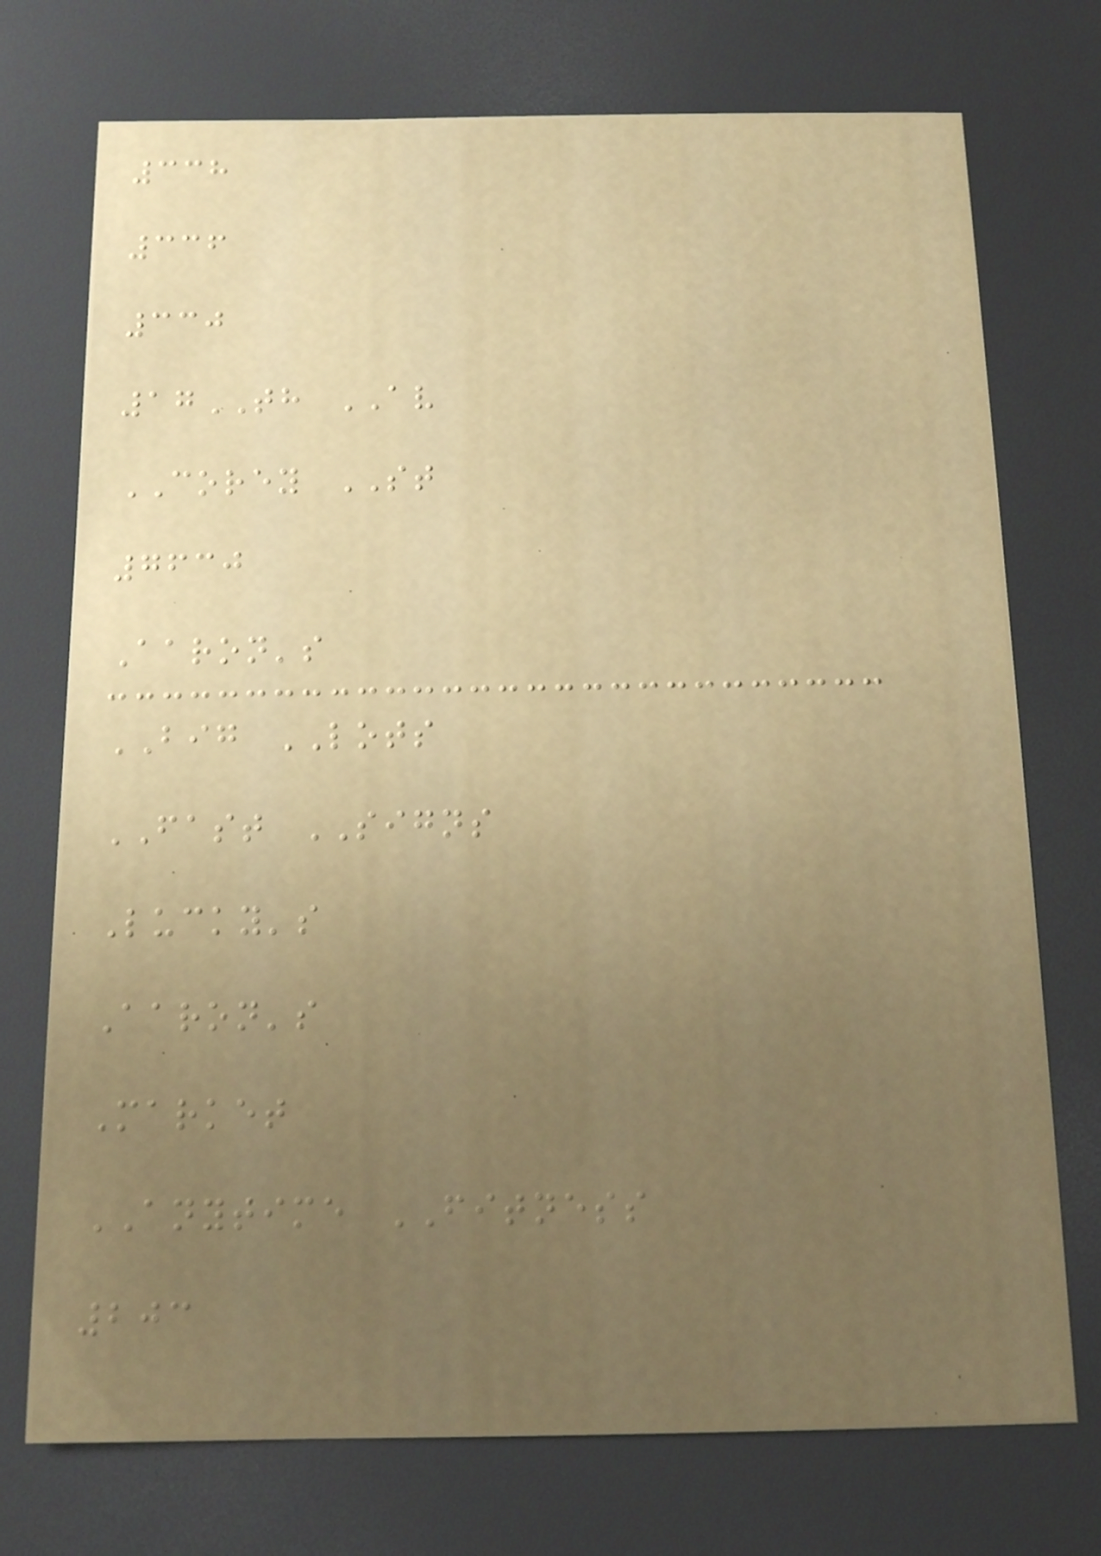338
336
330
17TH AV
COREY ST
7630
Aaron's
BIG LOTS
FAST SIGNS
Lucky's
Aaron's
Market
ANYTIME FITNESS
203
